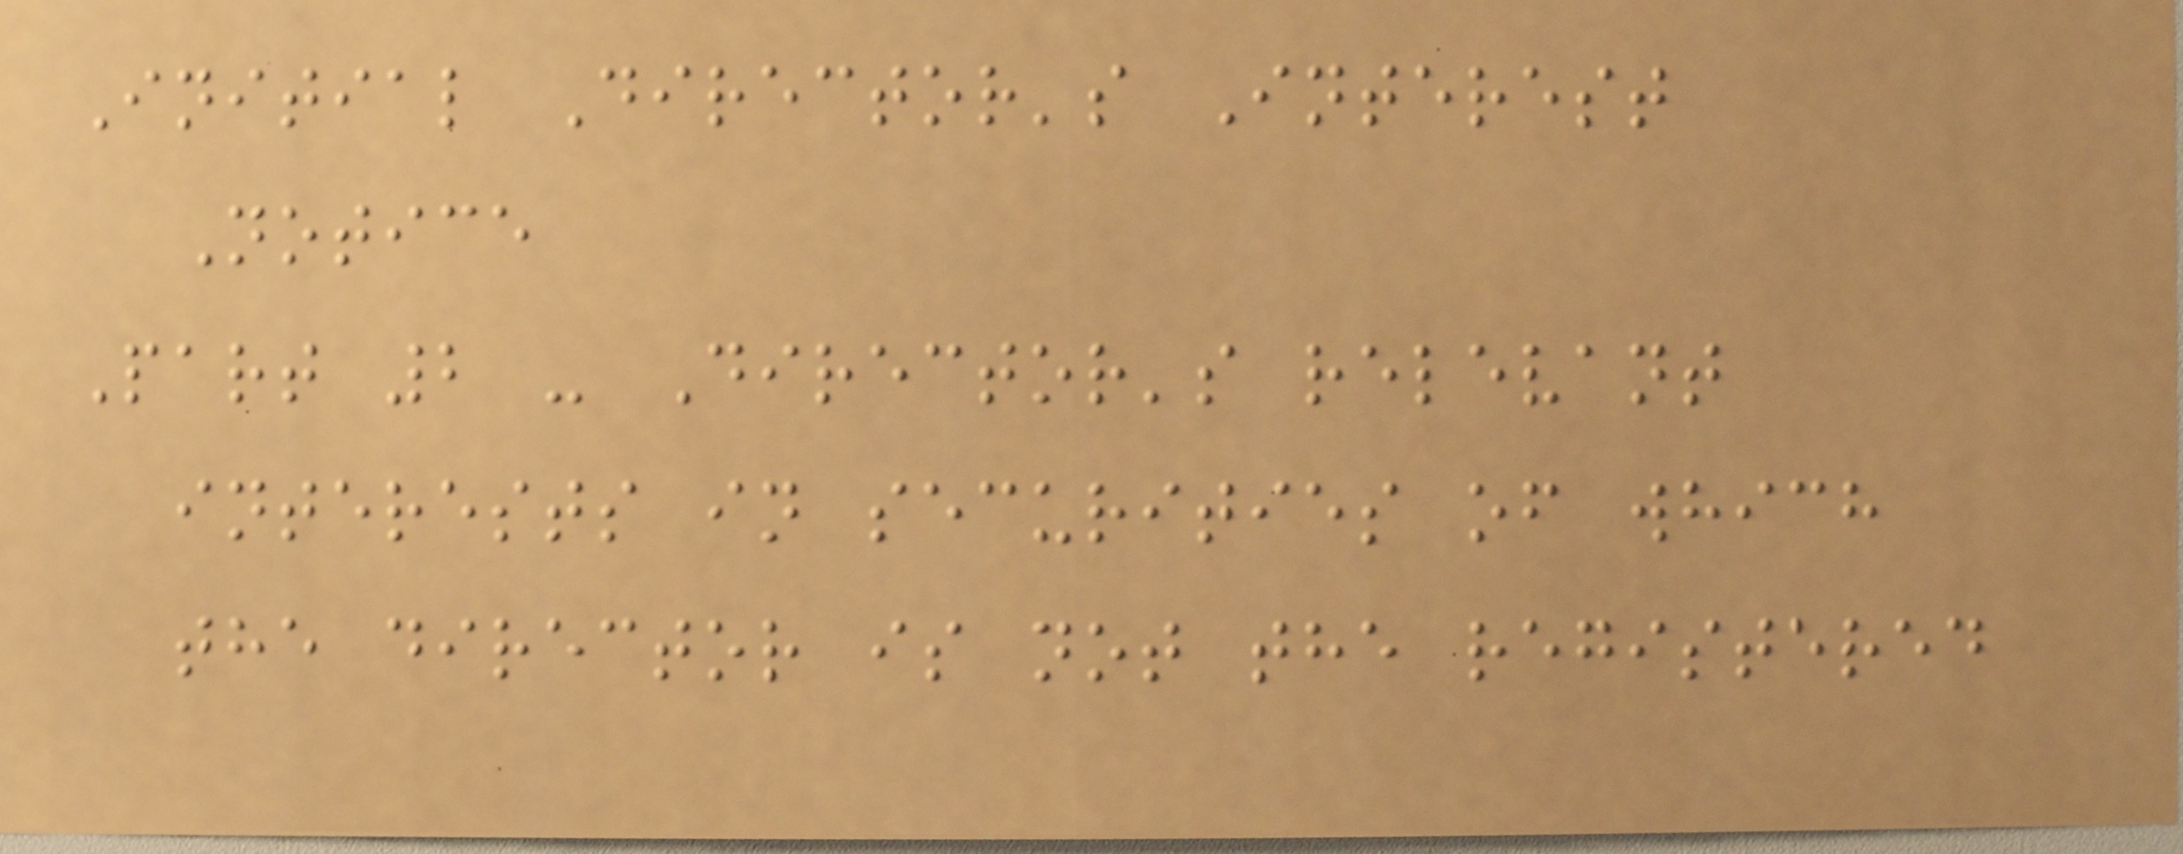Initial Director's Interest
Notice
Part 2 - Director's relevant
interests in securities of which
the director is not the registered
